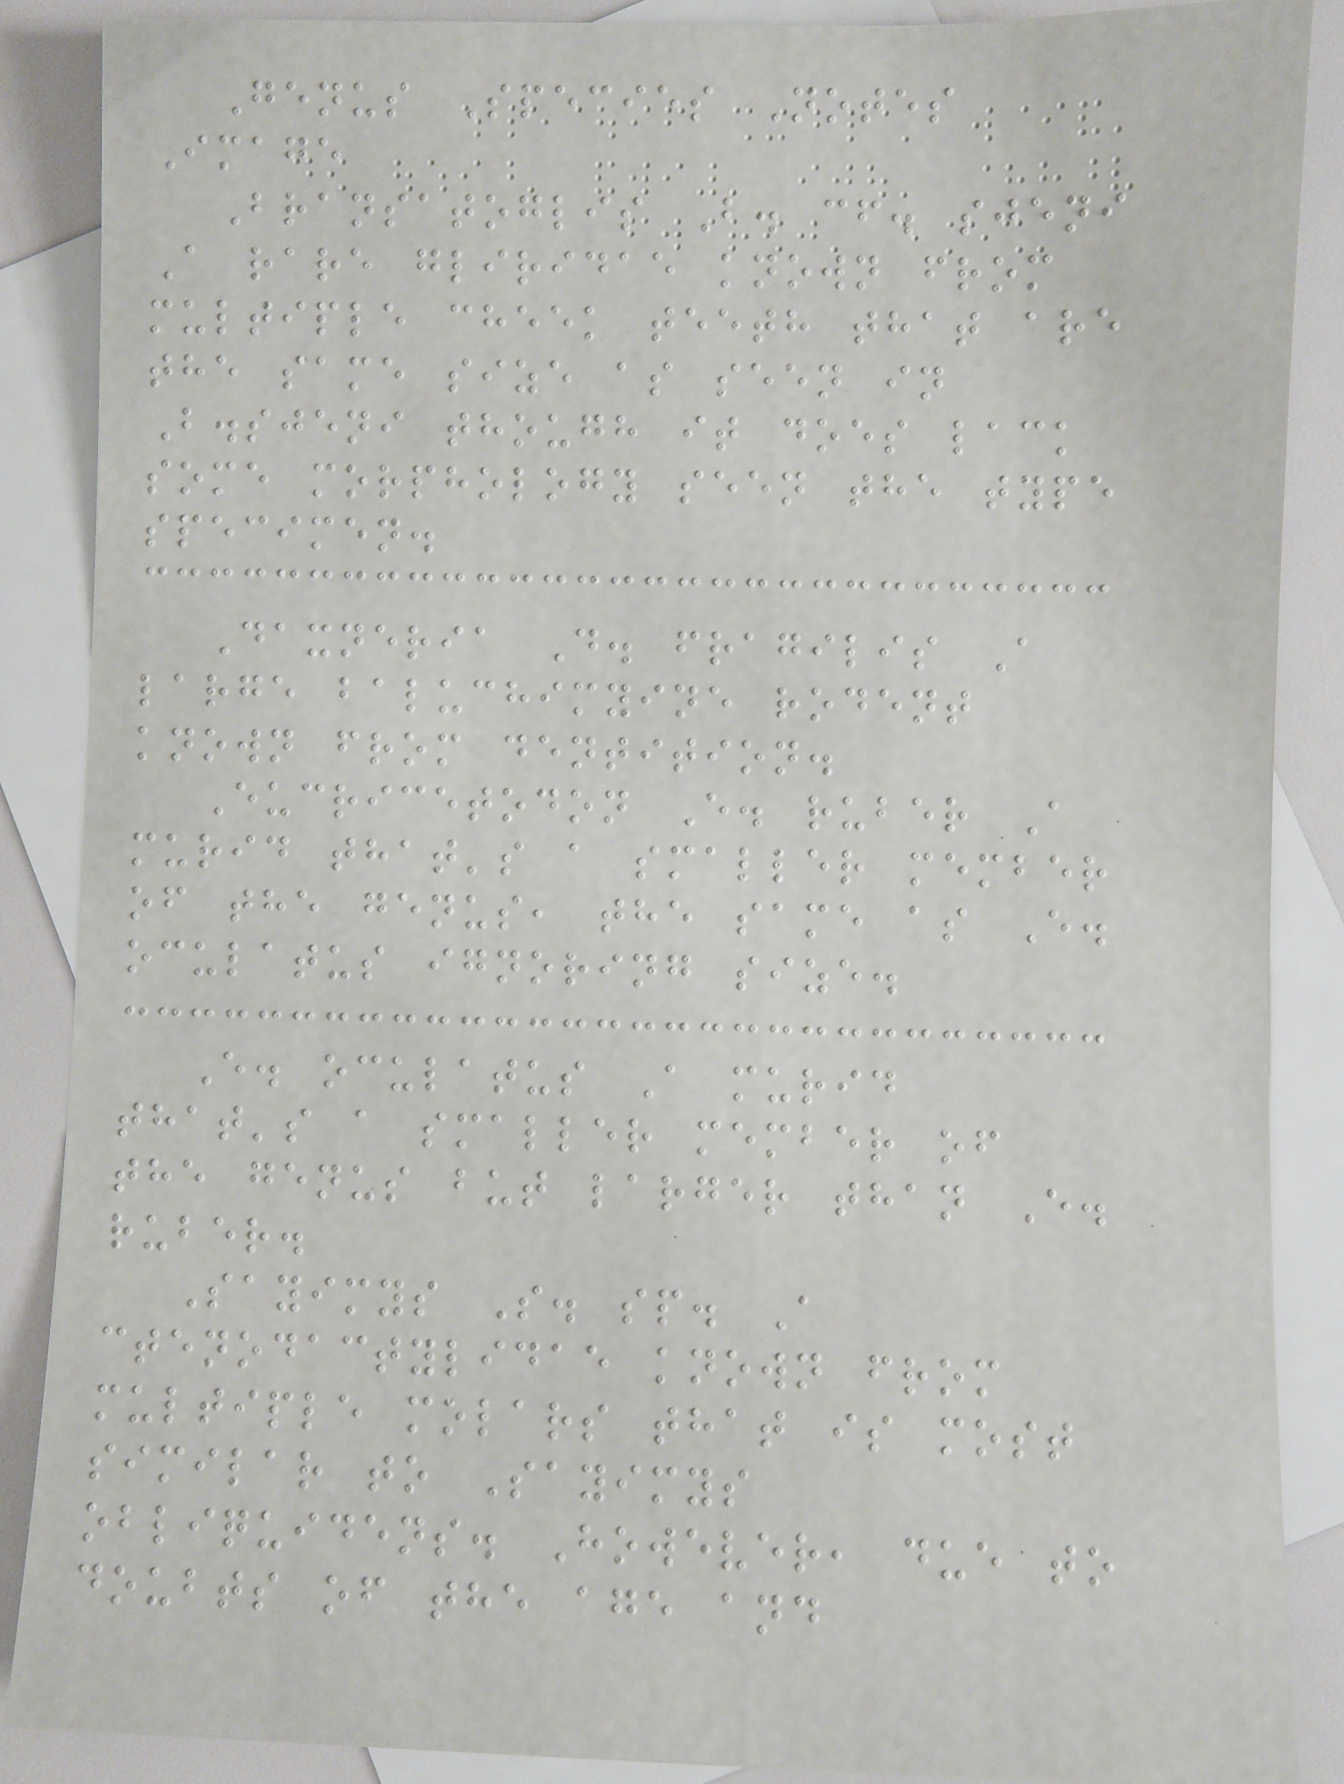Genus Species Notes
Image
Bransatoglis B. cf. sjeni
A rare gliridae known from
multiple cheek teeth that are
the same size as seen in
B.sjeni though it does lack
some morphology seen the type
specimen.
Daxneria D. fragilis A
large baluchimyine rodent
known from dentition.
Eucricetodon E. ruber A
murid that's a smaller member
of the genus, the same as E.
oculatus ignoring size.
E. oculatus A murid
that's a smaller member of
the genus but larger than E.
ruber.
Sayimys S. sp. A
ctenodactylidae known from
multiple molars that is most
similar to Sayimys
obliquidens. However, due to
doubts of the age and
